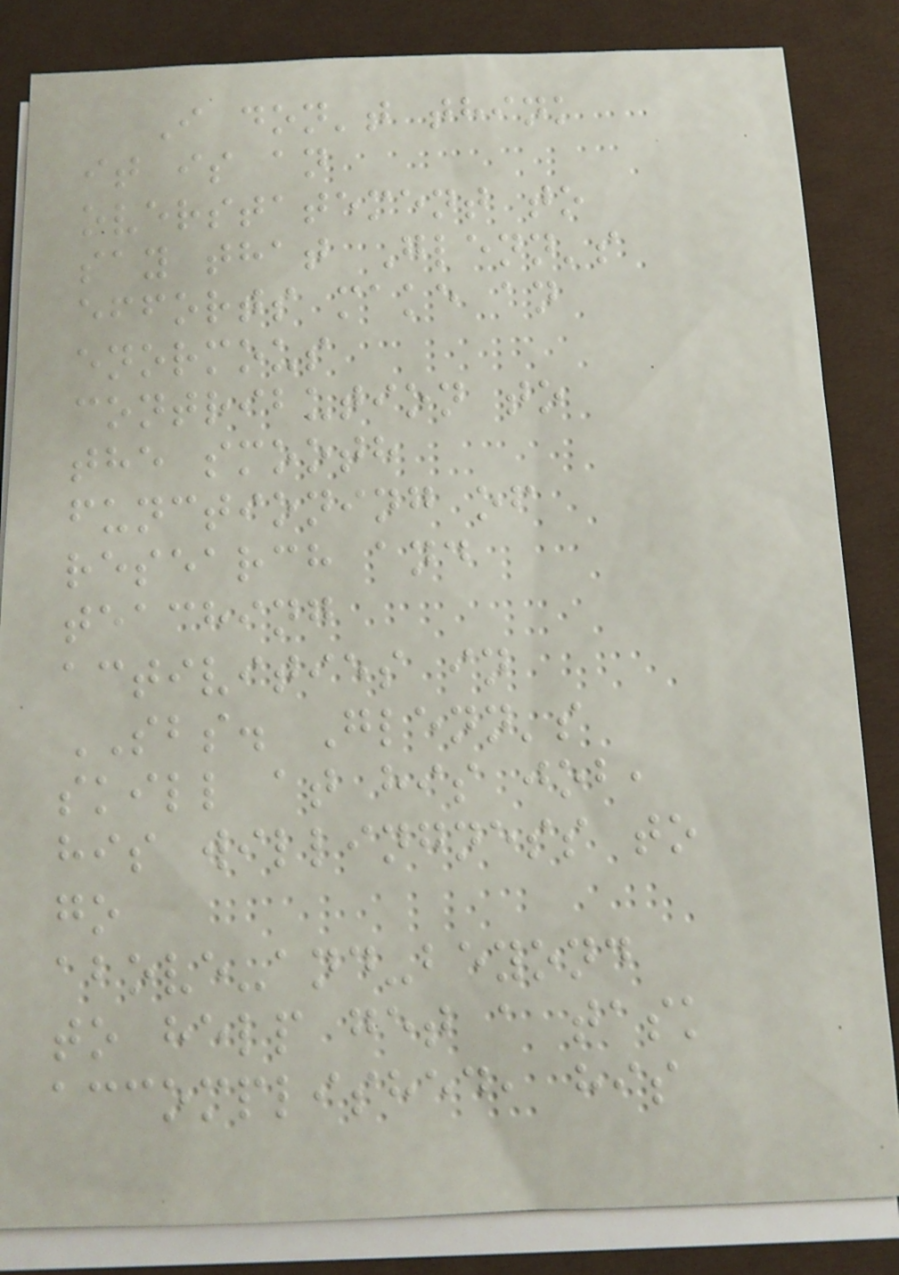I don't think
it is an
overstatement to
say that Glenn's
efforts make an
enormous
contribution to
the smooth
functioning of
research and
teaching
activities in
SBS. Glenn's
skill at his job,
his willingness to
go
above-and-beyond
to help get a task
accomplished, his
